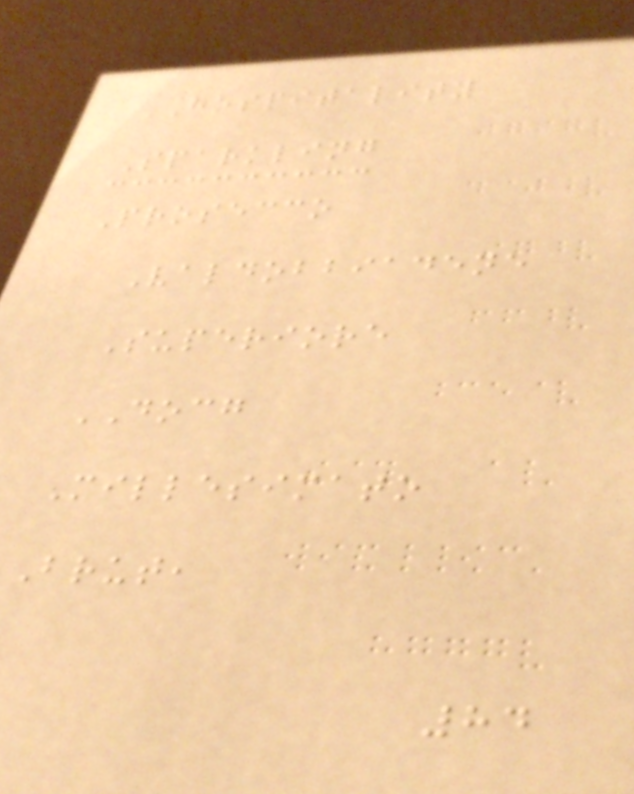HOSPITALITY
Sparkling
Prosecco
Valdobbiadene
Superiore
DOCG
Millesimato
Brut,
84
